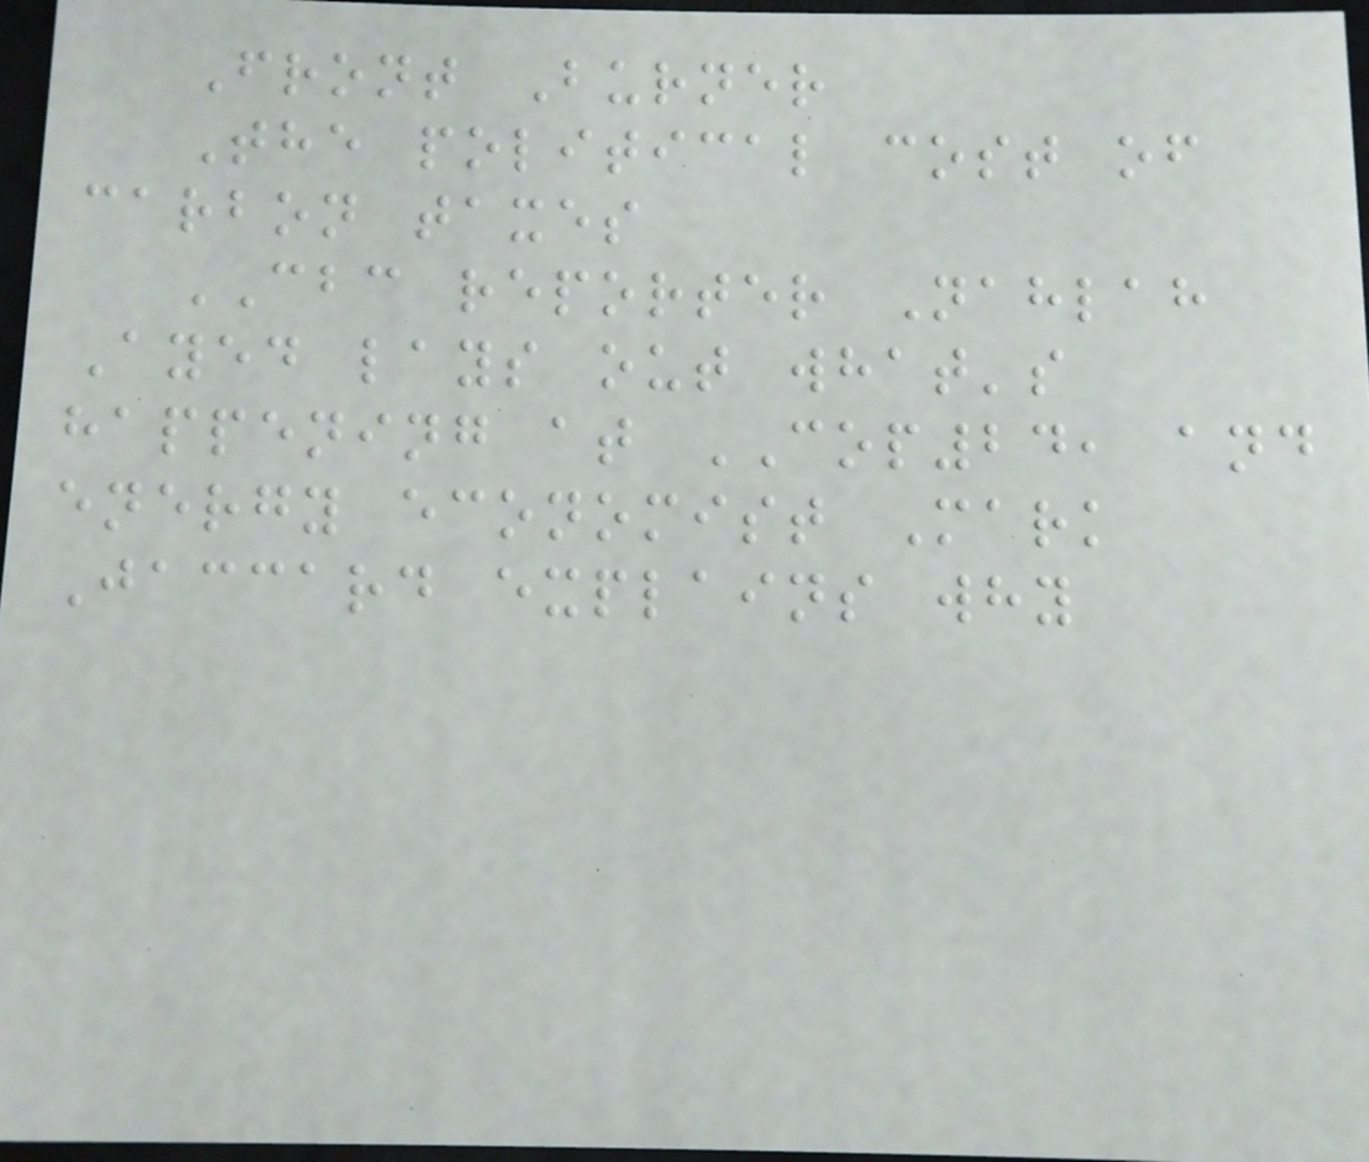Front Burner
The political cost of
carbon taxes
CBC reporter Nahlah
Ayed lays out what's
happening at COP24, and
energy economist Mark
Jaccard explains why
